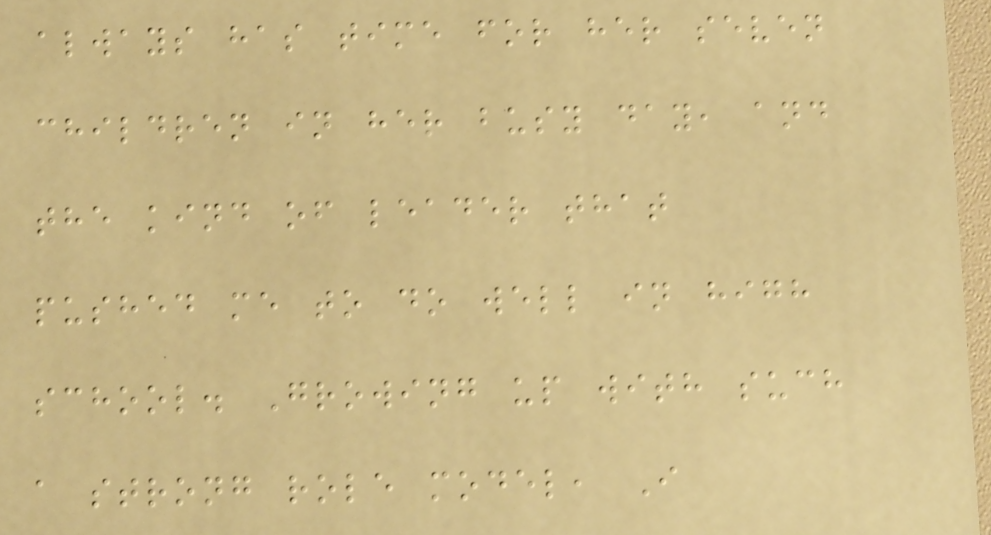always has time for her seven
children in her busy day, and
the kind of leader that
pushed me to do well in high
school. Growing up with such
a strong role model, I
